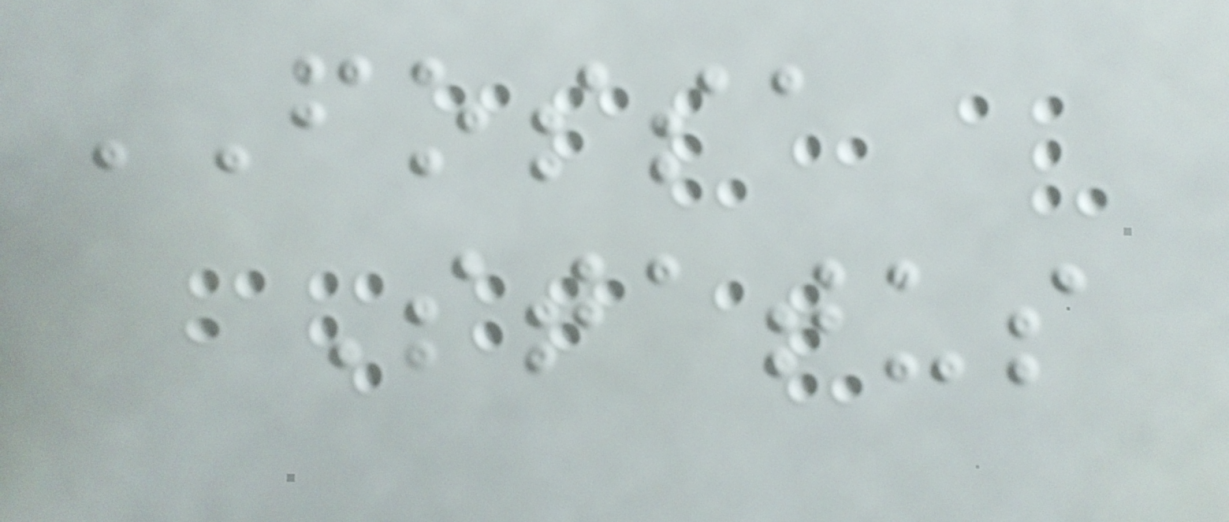FOSSA
Status
